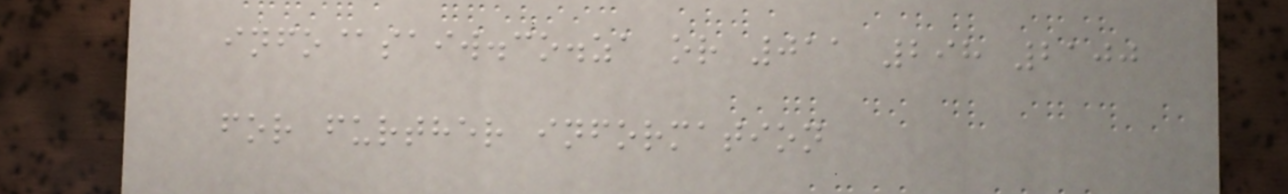info@saiw.co.za or 011 298 2100
for further information
